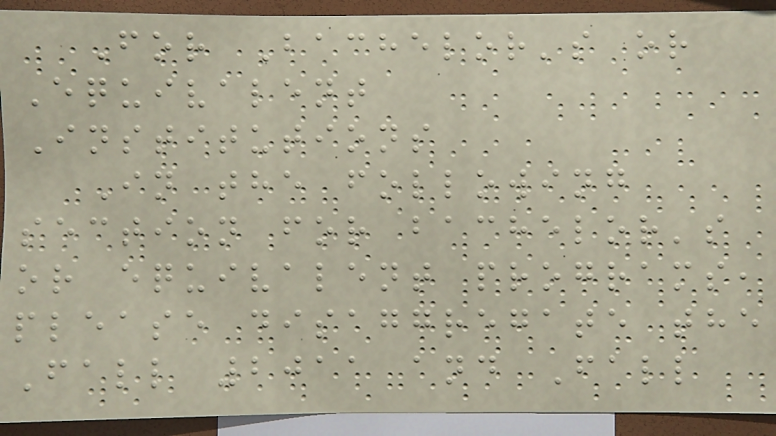For Bachelor's or
Equivalent
Institutions
In the following
section for bachelor's
or equivalent programs,
please disaggregate the
Fall 2011 and Fall
